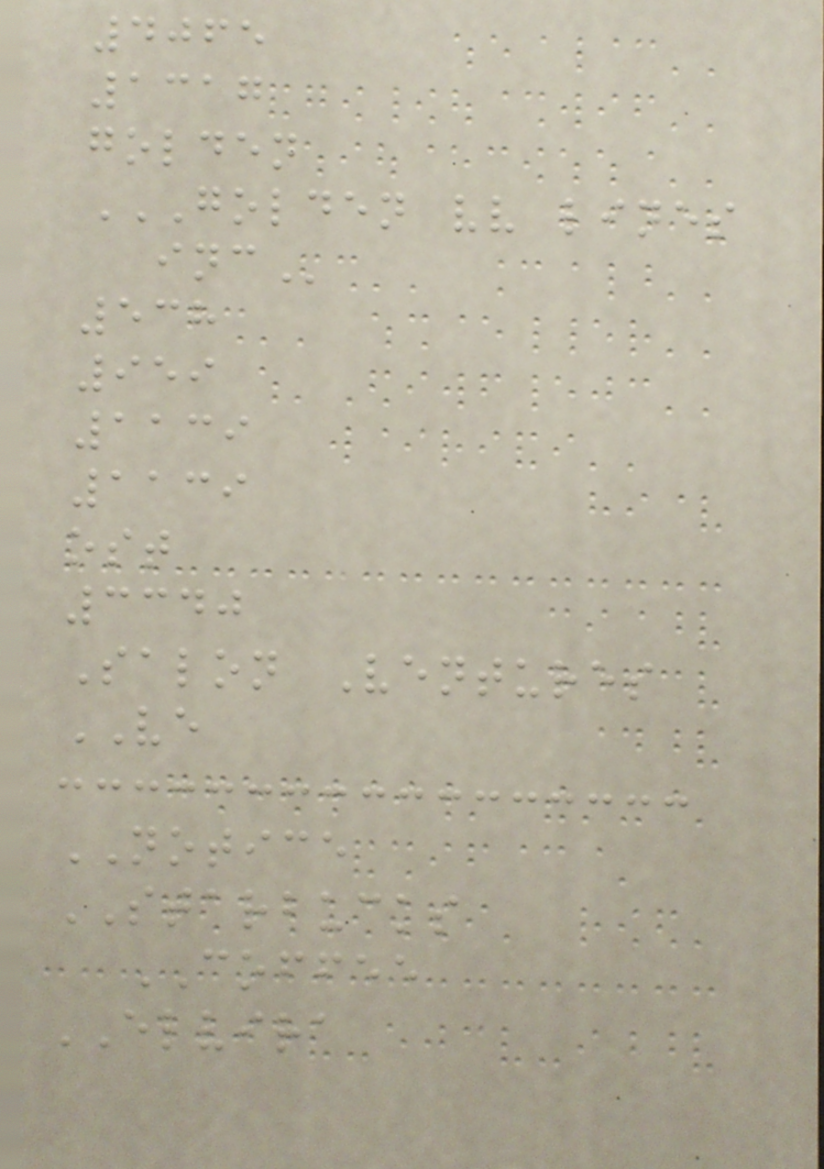4065
1317
golden
GOLDEN VV LINES
INC
538
959
1139
1139
ost
3340
Salon Ventures
VE
NOTICE
STARBUCKS
COFFEE
ELVIRA
